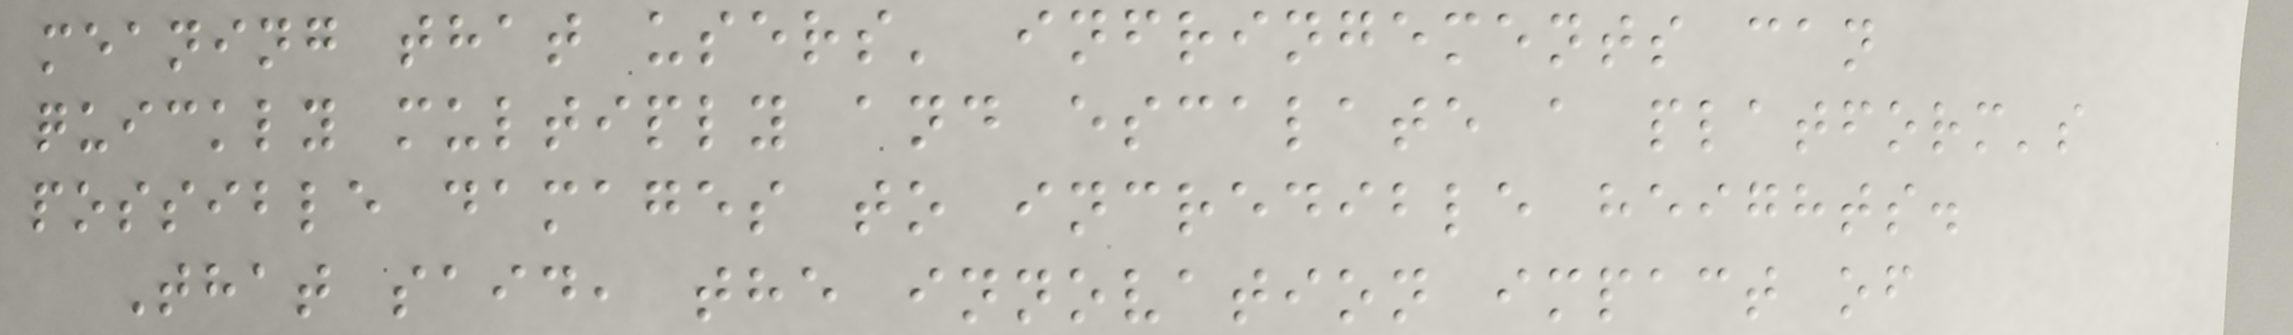meaning that users' infringements can
quickly multiply and escalate a platform's
possible damages to incredible heights.
That said, the innovation impact of
